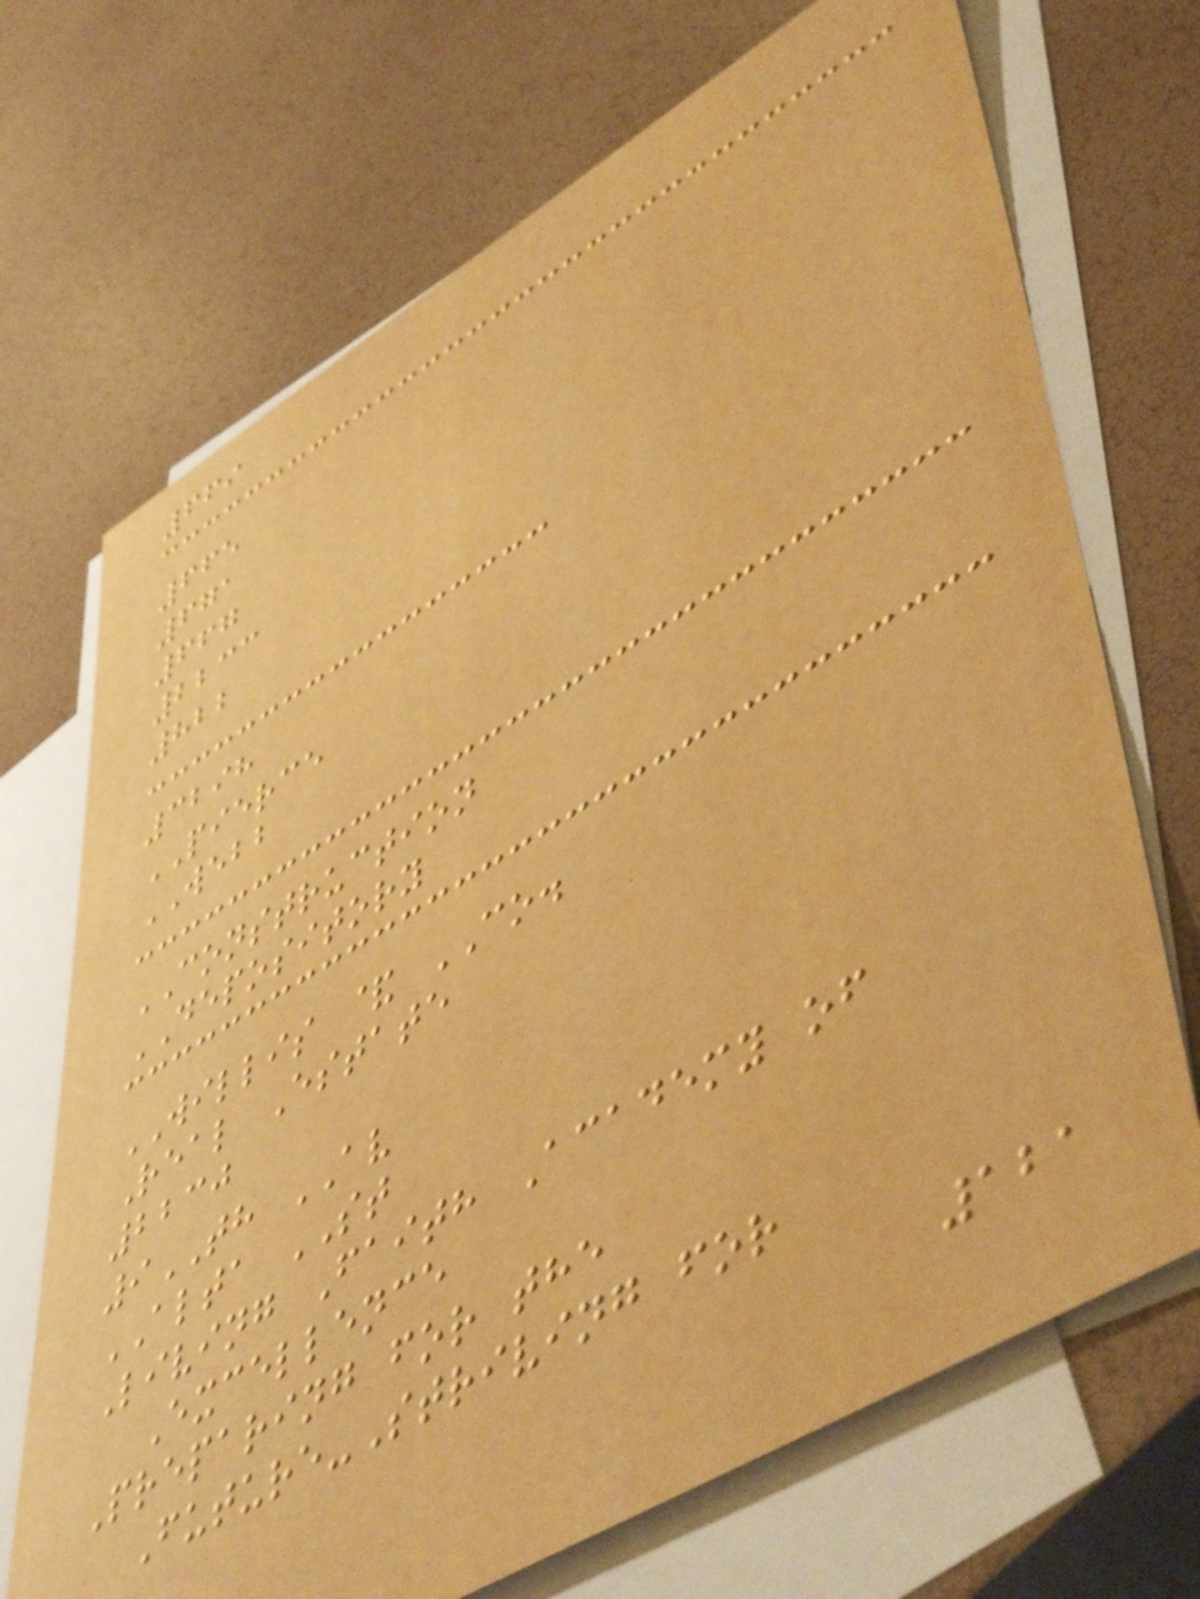669
665
671
667
2233
822
3298
PIERCE
WEBB
CONSTRUCTION
DEPOSITORY
WILLIS & CO.
Real Estate
2230
9TH AV
ALTA ST
Living Faith Academy of
Excellence
Preparing for the
Future-Striving for
121
